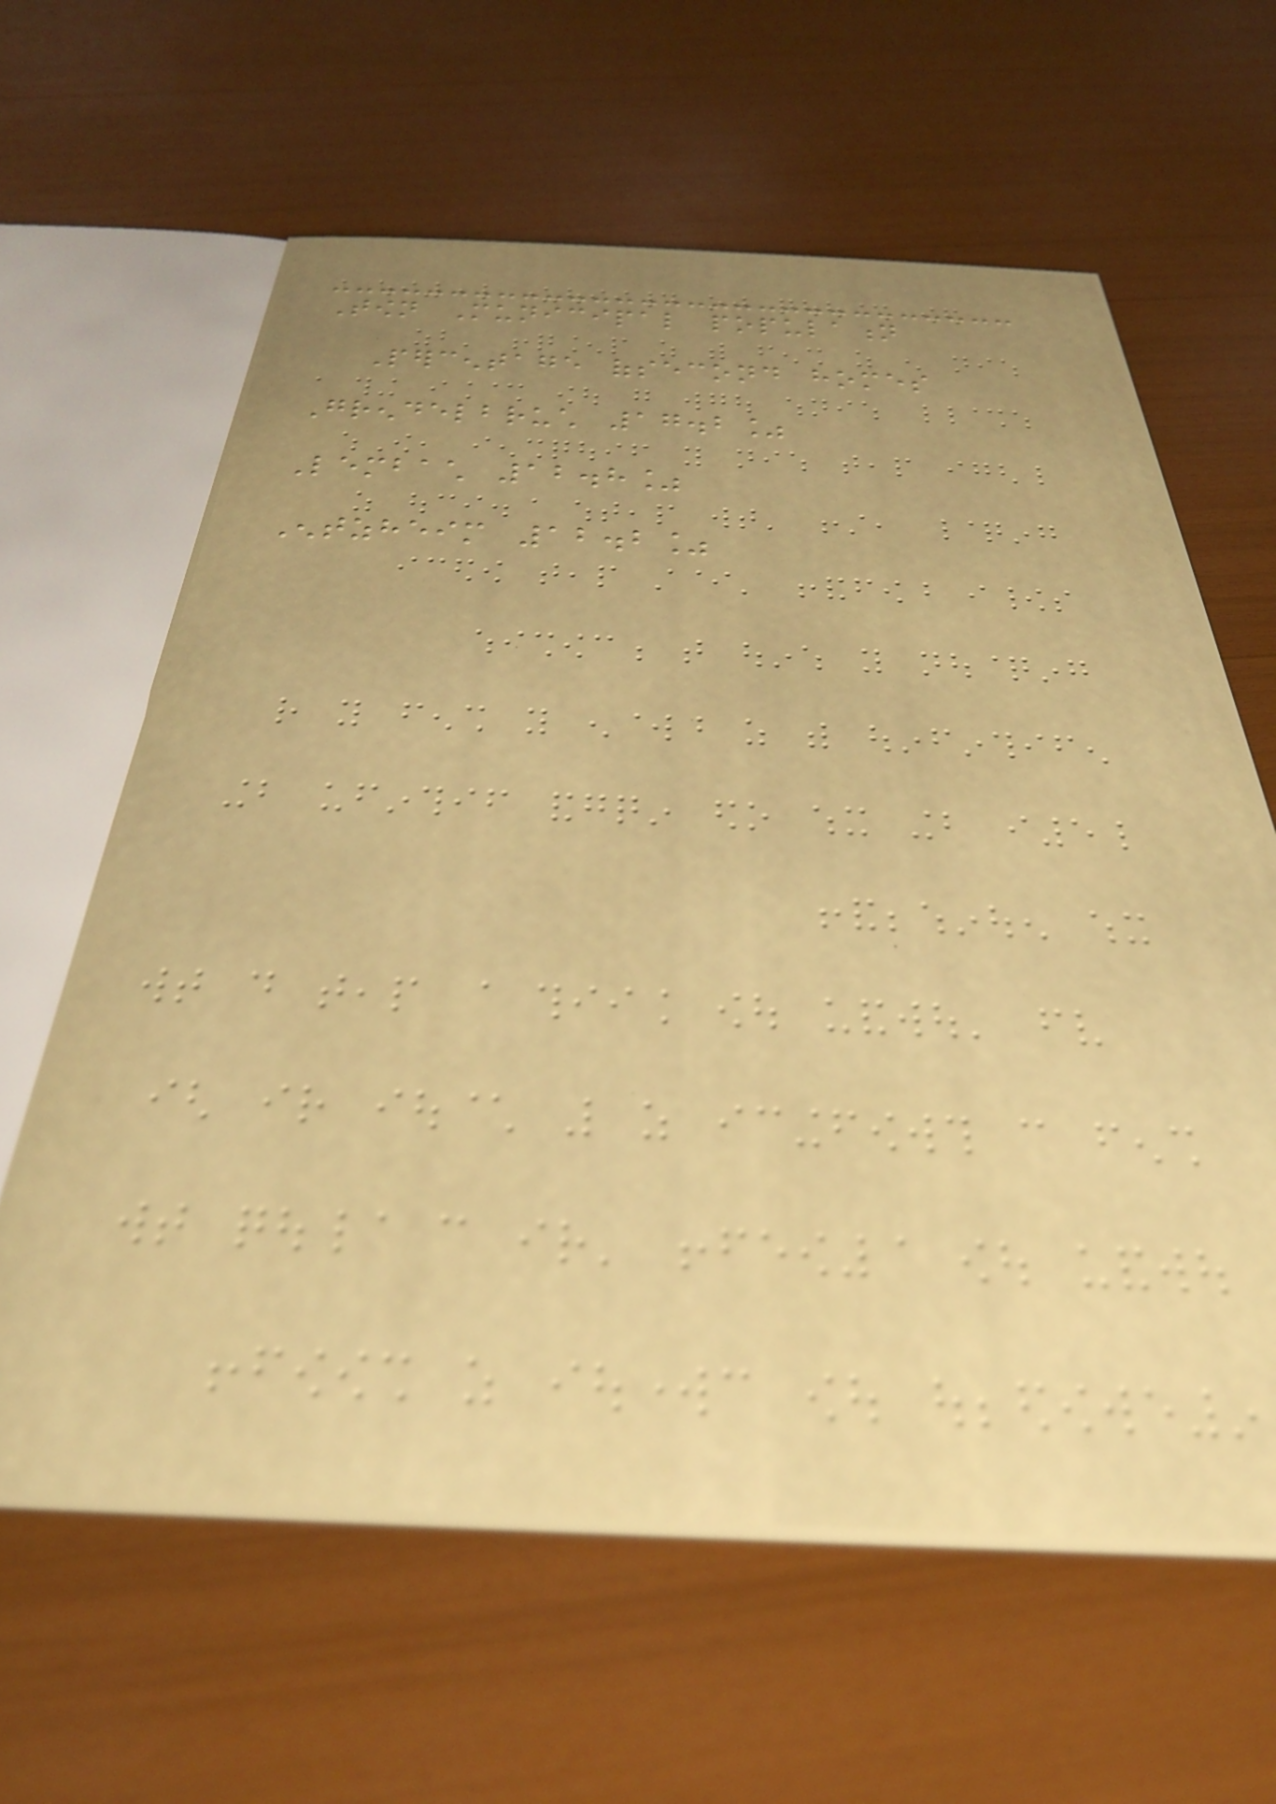Town Municipal population
Percentage ofsecond homes
Grendelbruch 17.2%
Lembach 12.8%
Entzheim 12.2%
